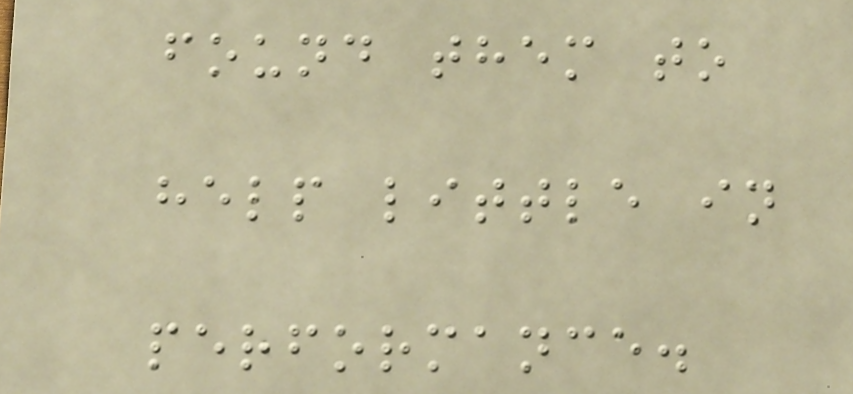found them to
help little in
performance.
